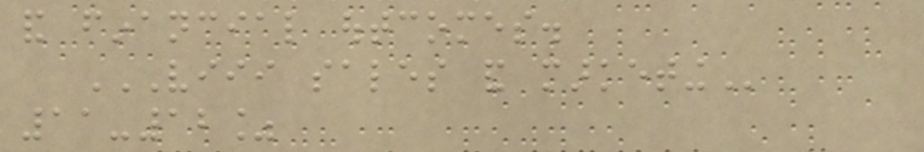and financial outcomes.
VIII SALES AND MARKETING
11-12%
